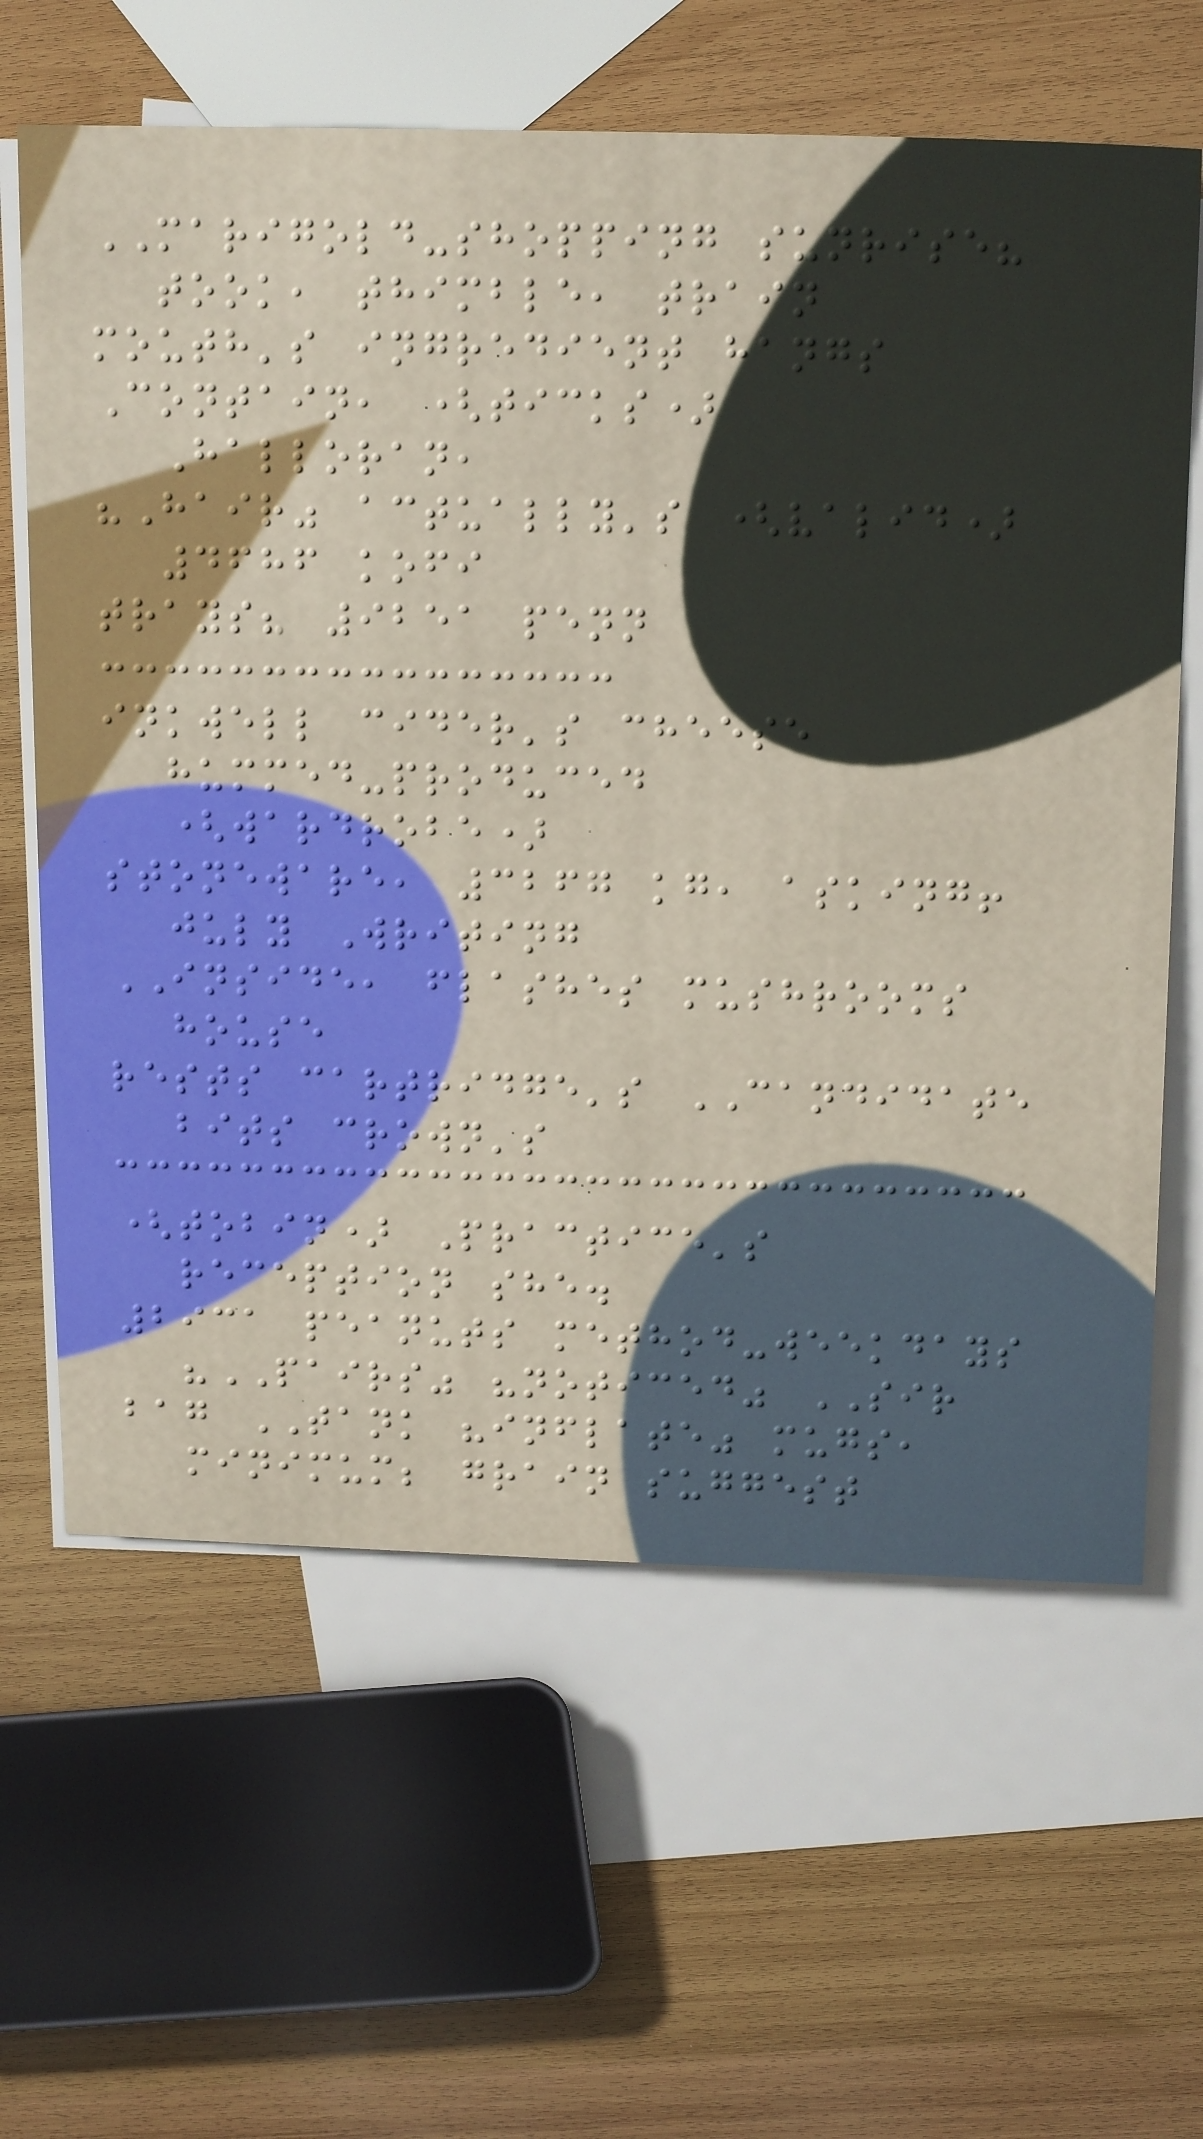MARIGOLD-shopping sunrise?
took, thimble, train
mouth's ingredient hangs
Contain, (ticks)
Halloran,
"Hair" actually's (valid)
4686 kofi
trays? 9251 penn
inkwell cider's cheese
hummed-produced
(wardrobe)
stoneware, 3267 kg, asking!
july Writing
INSIDE, flashes mushrooms
house
rests cartridge's CANDIDATE
bits crown's
(tobin) Practice's
reception she.
2931 peanuts method-weekdays
"PAIRS" "noticed" SIR
bag TANK "inflate" mugs,
minimum; grain suggest
